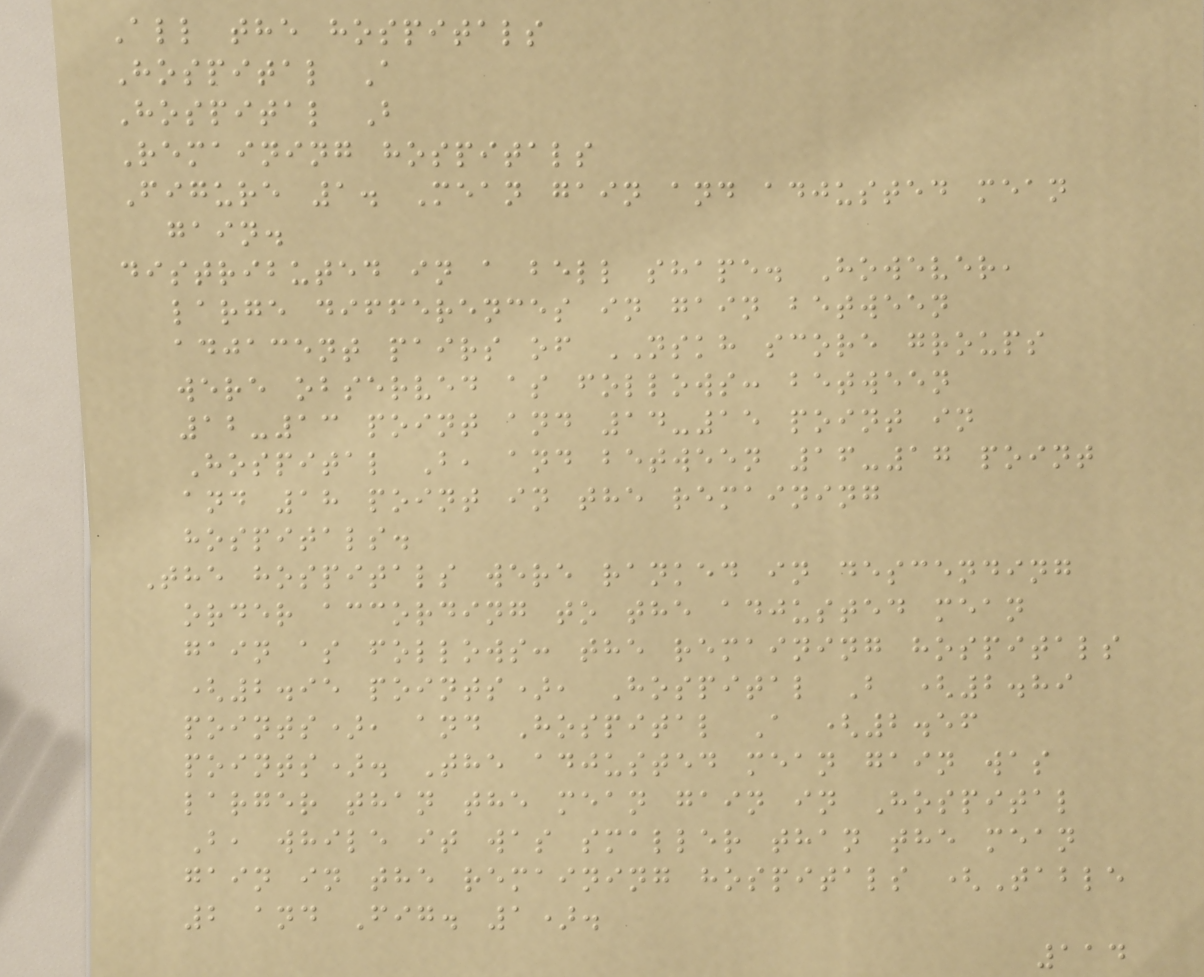All the hospitals
Hospital A
Hospital B
Remaining hospitals
Figure 1. Mean gain and adjusted mean
gain.
distributed in a bell shape. However,
large differences in gain between
adjacent pairs of NSKH score groups
were observed as follows: between
12-13 point and 14-15 point in
Hospital B, and between 16-17 point
and 18 point in the remaining
hospitals.
The hospitals were ranked in descending
order according to the adjusted mean
gain as follows: the remaining hospitals
(2.95 points), Hospital B (2.89
points), and Hospital A (2.56
points). The adjusted mean gain was
larger than the mean gain in Hospital
B, while it was smaller than the mean
gain in the remaining hospitals (Table
2 and Fig. 1).
114
